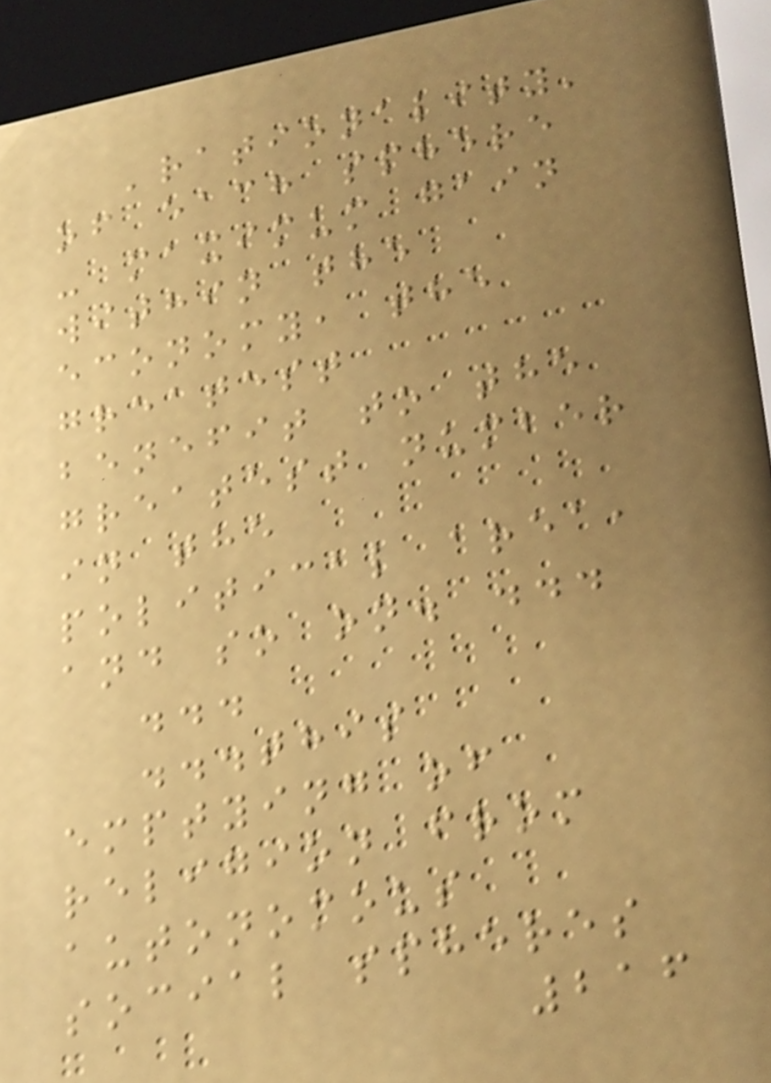'rationality'
of each sphere
- maximum gain
within the
economy, the
greatest
benefit to the
greatest number
in the
political area,
and so on. ...
...
...this
emptying of
religion from
autonomous
social spheres
216
